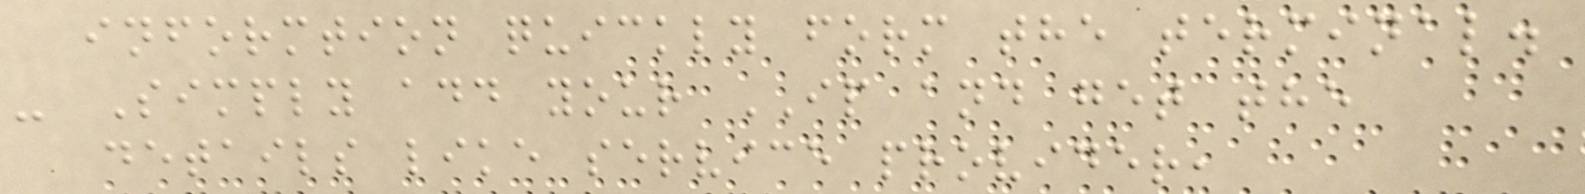informtion quickly form the terminal.
- Simply add your IP and get the
details like service provider,
